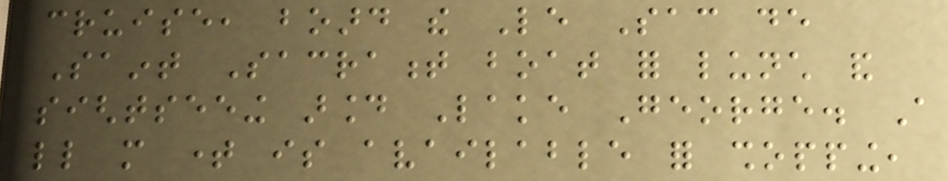cruise, board the Le Sac de
Saint Sacrament boat for lunch and
sightseeing around Lake George. A
little more time is available for shopping,
